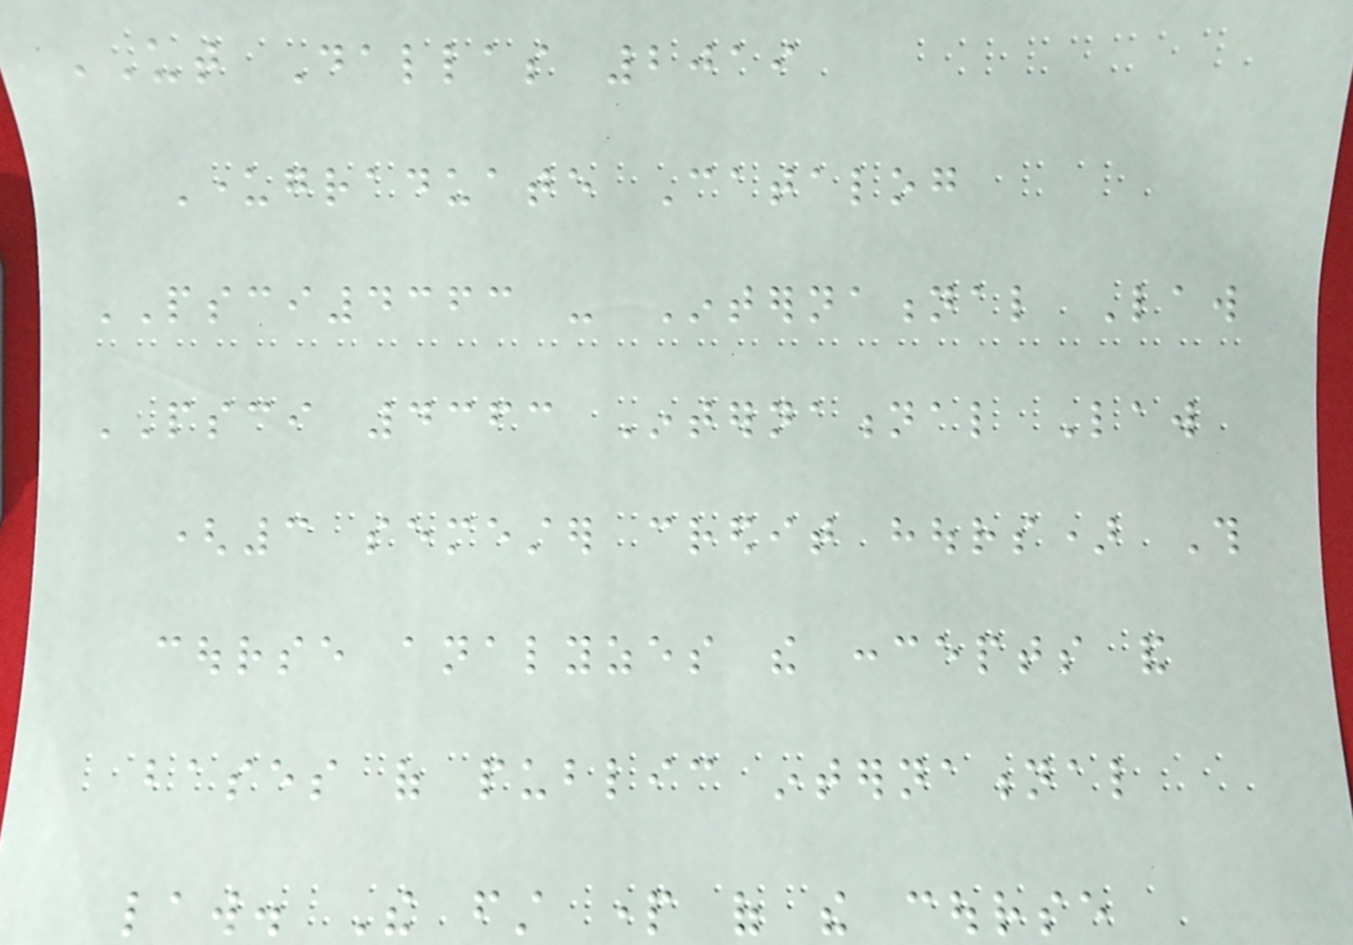UT Dallas 2019
Undergraduate Catalog
PSCI4363 - International Law
PSCI 4363 International Law
(3 semester credit hours) This
course analyzes the concepts and
bases of public international
law. The first part of the course
